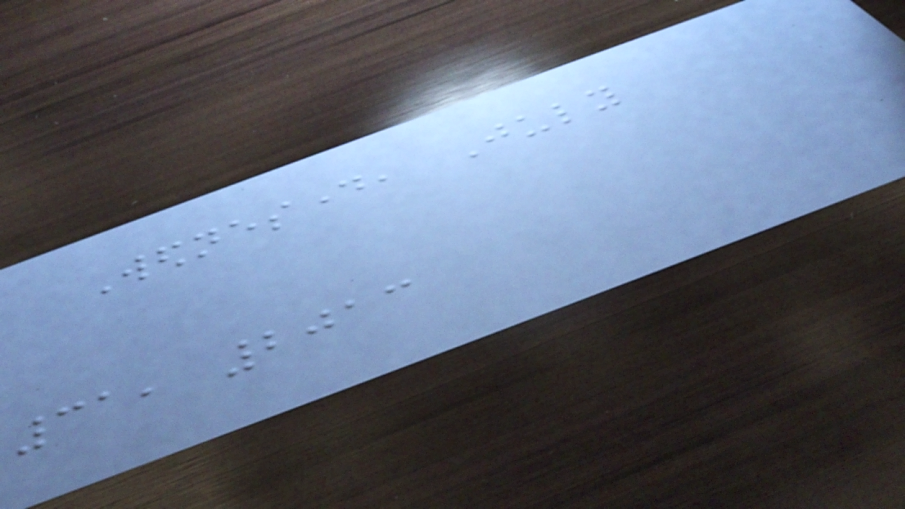Wednesday, July
31, 2013
